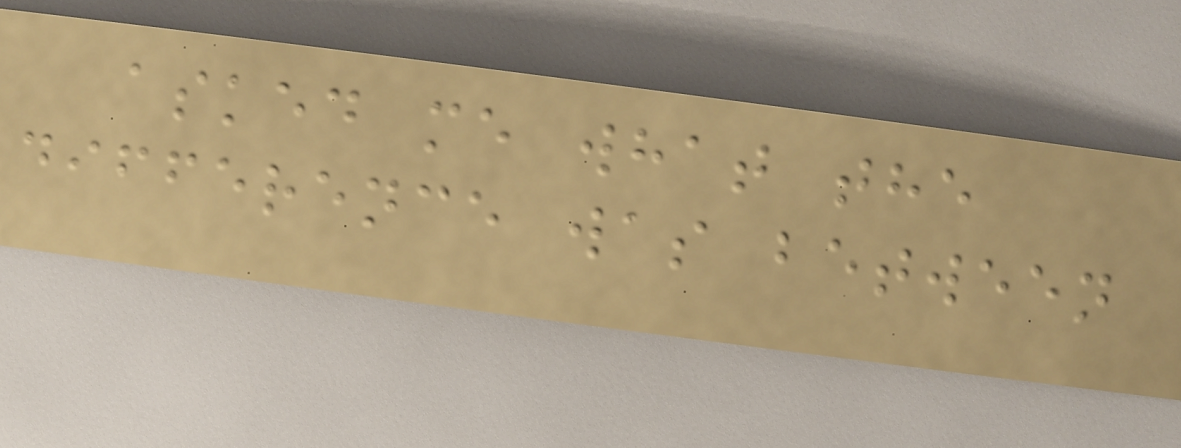asked me what the
difference was between
